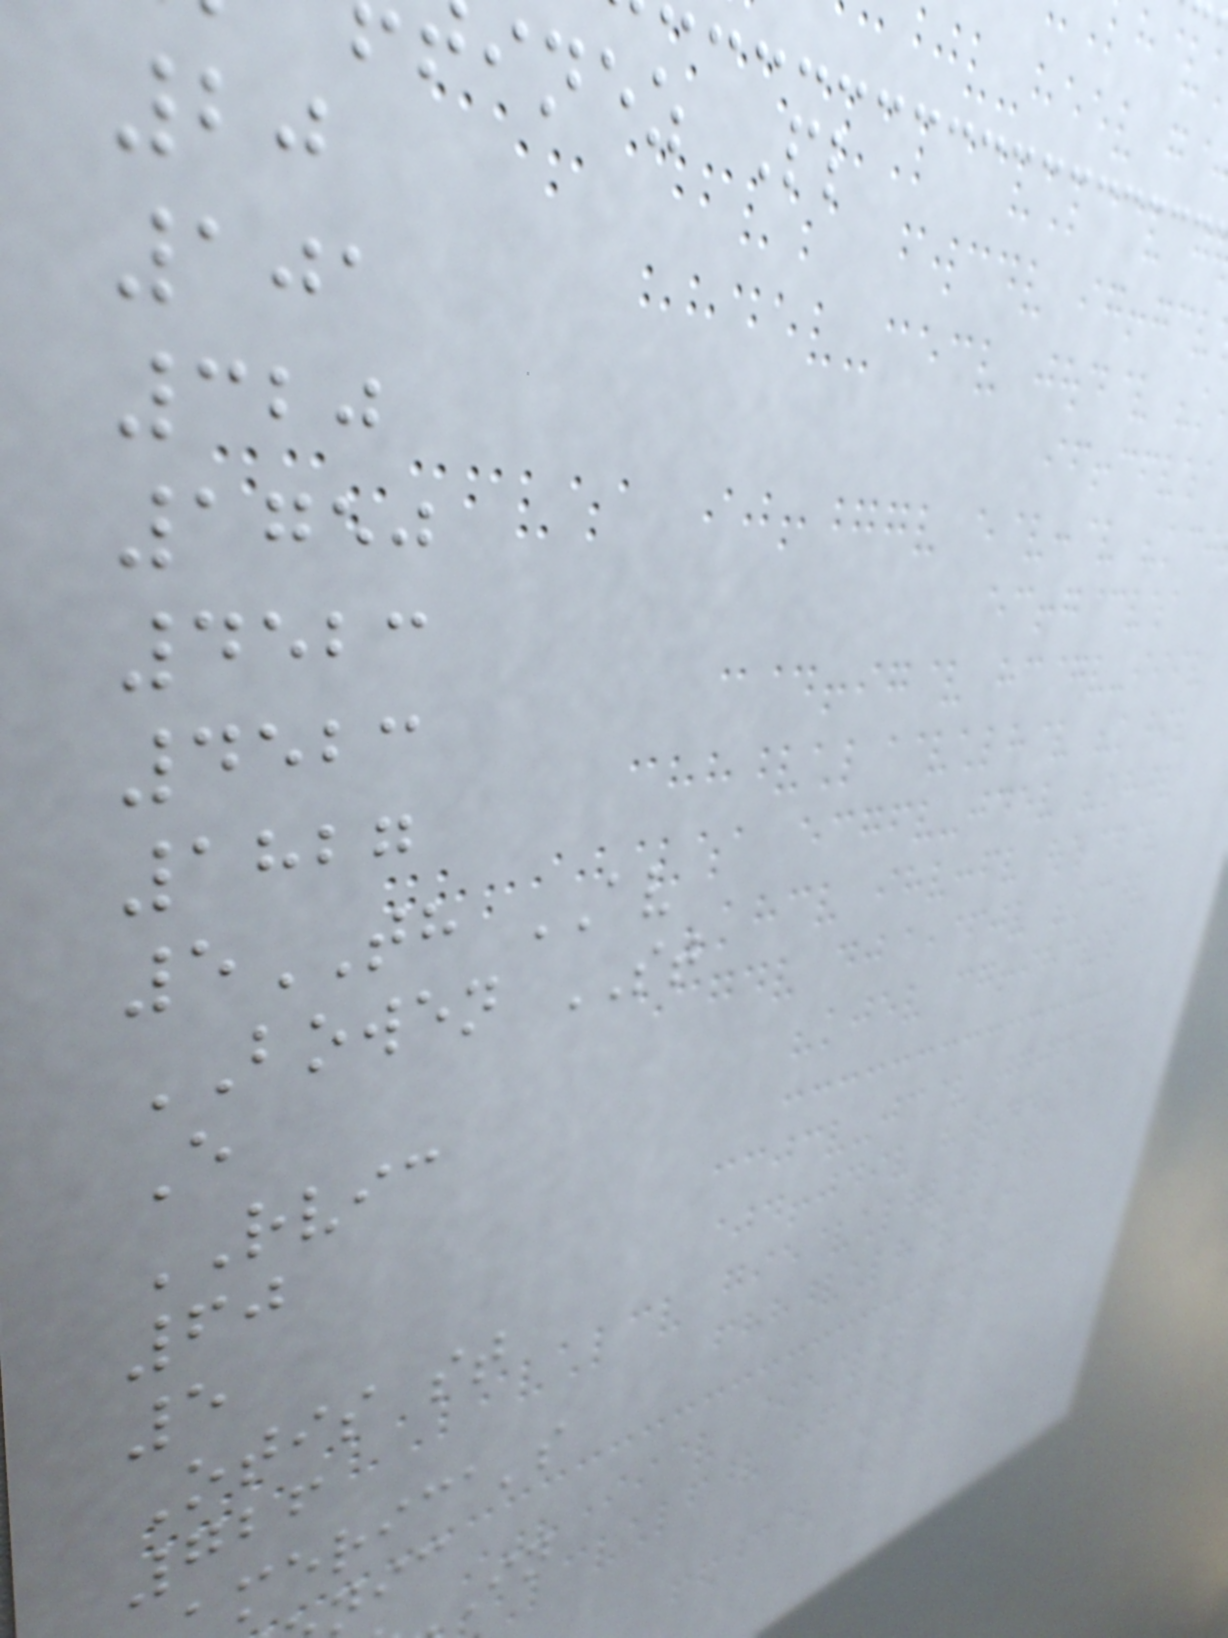inez Pl
20
101
320
1750
4523
4523
1827
5TH AV
BOWEN ST
E
RVIC
60
5
Otis st
726
merica's
